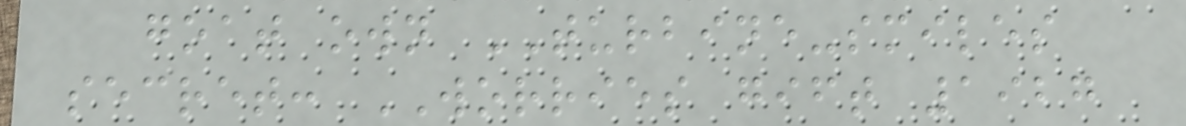goat own TURBINE-smiles
secret: WORRIES gift 1927
